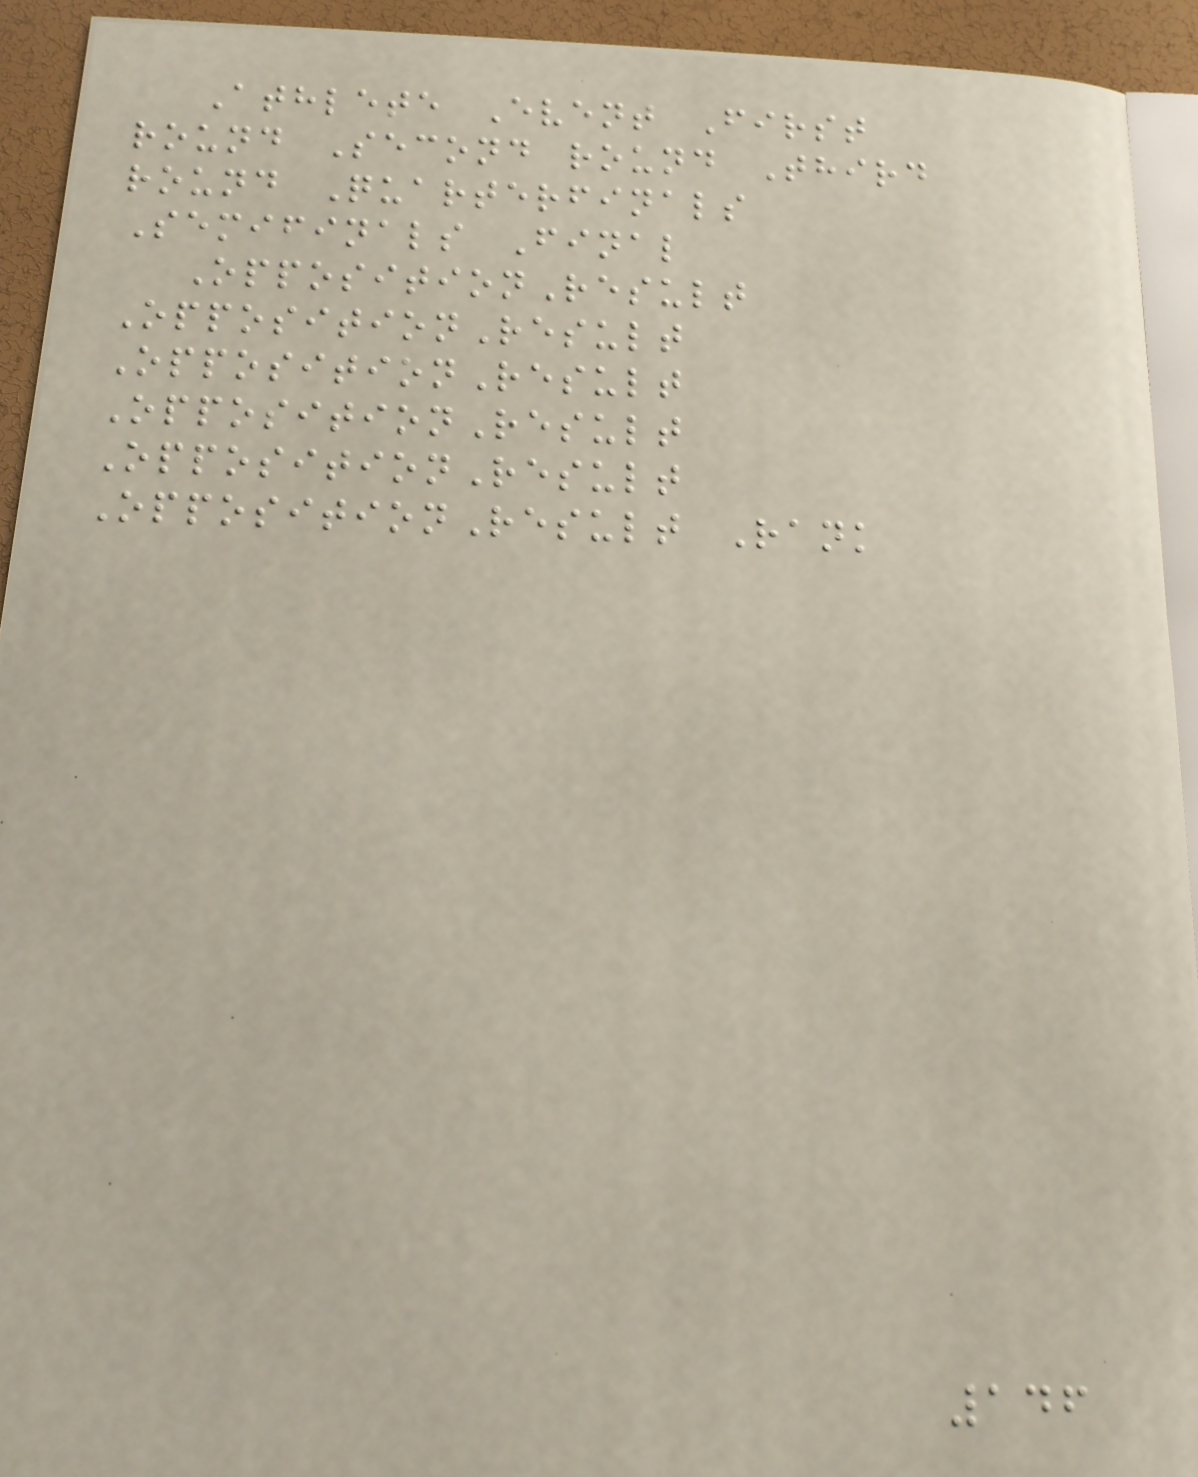Athlete Event First
round Second round Third
round Quarterfinals
Semifinals Final
OppositionResult
OppositionResult
OppositionResult
OppositionResult
OppositionResult
OppositionResult Rank
146
